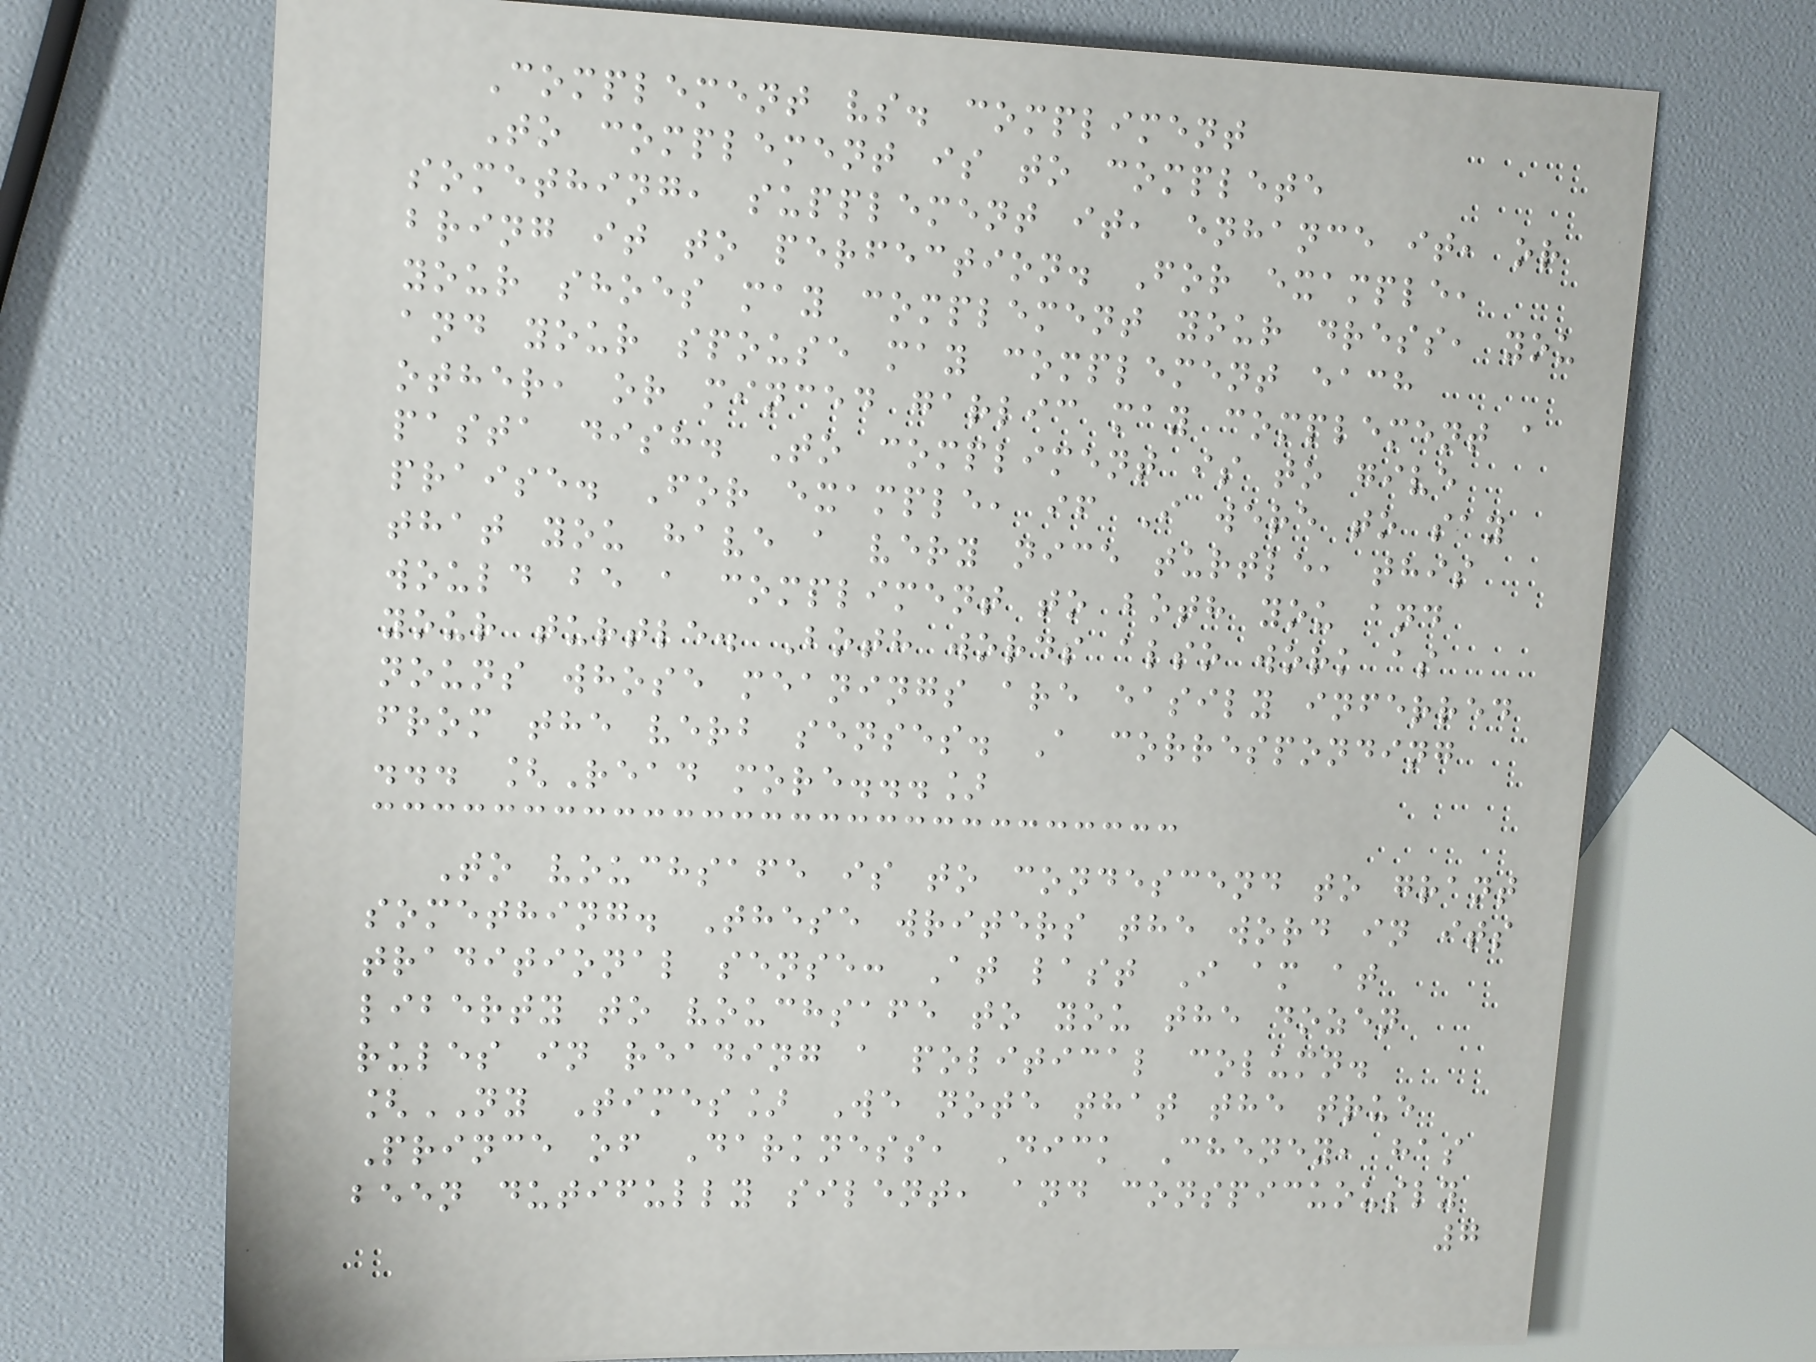Complement vs. compliment
To complement is to complete
something, supplement it, enhance it, or
bring it to perfection. For example,
your shoes may complement your dress, you
and your spouse may complement each
other, or minced garlic may complement a
pasta dish. To compliment is to give
praise. For example, if I were to say
that you have a very nice turtle, this
would be a compliment to both you and
your turtle. Both words also work as
nouns whose meanings are easily inferred
from the verb senses. A corresponding
... [Read more...]
To vouchsafe is to condescend to grant
something. These writers the word in its
traditional sense: At last I am at
liberty to vouchsafe to you the dozen
rules in reading a political column.
[NY Times] We note that the true
Prince of Darkness, Dick Cheney, has
been dutifully silent, and conspicuously
7
